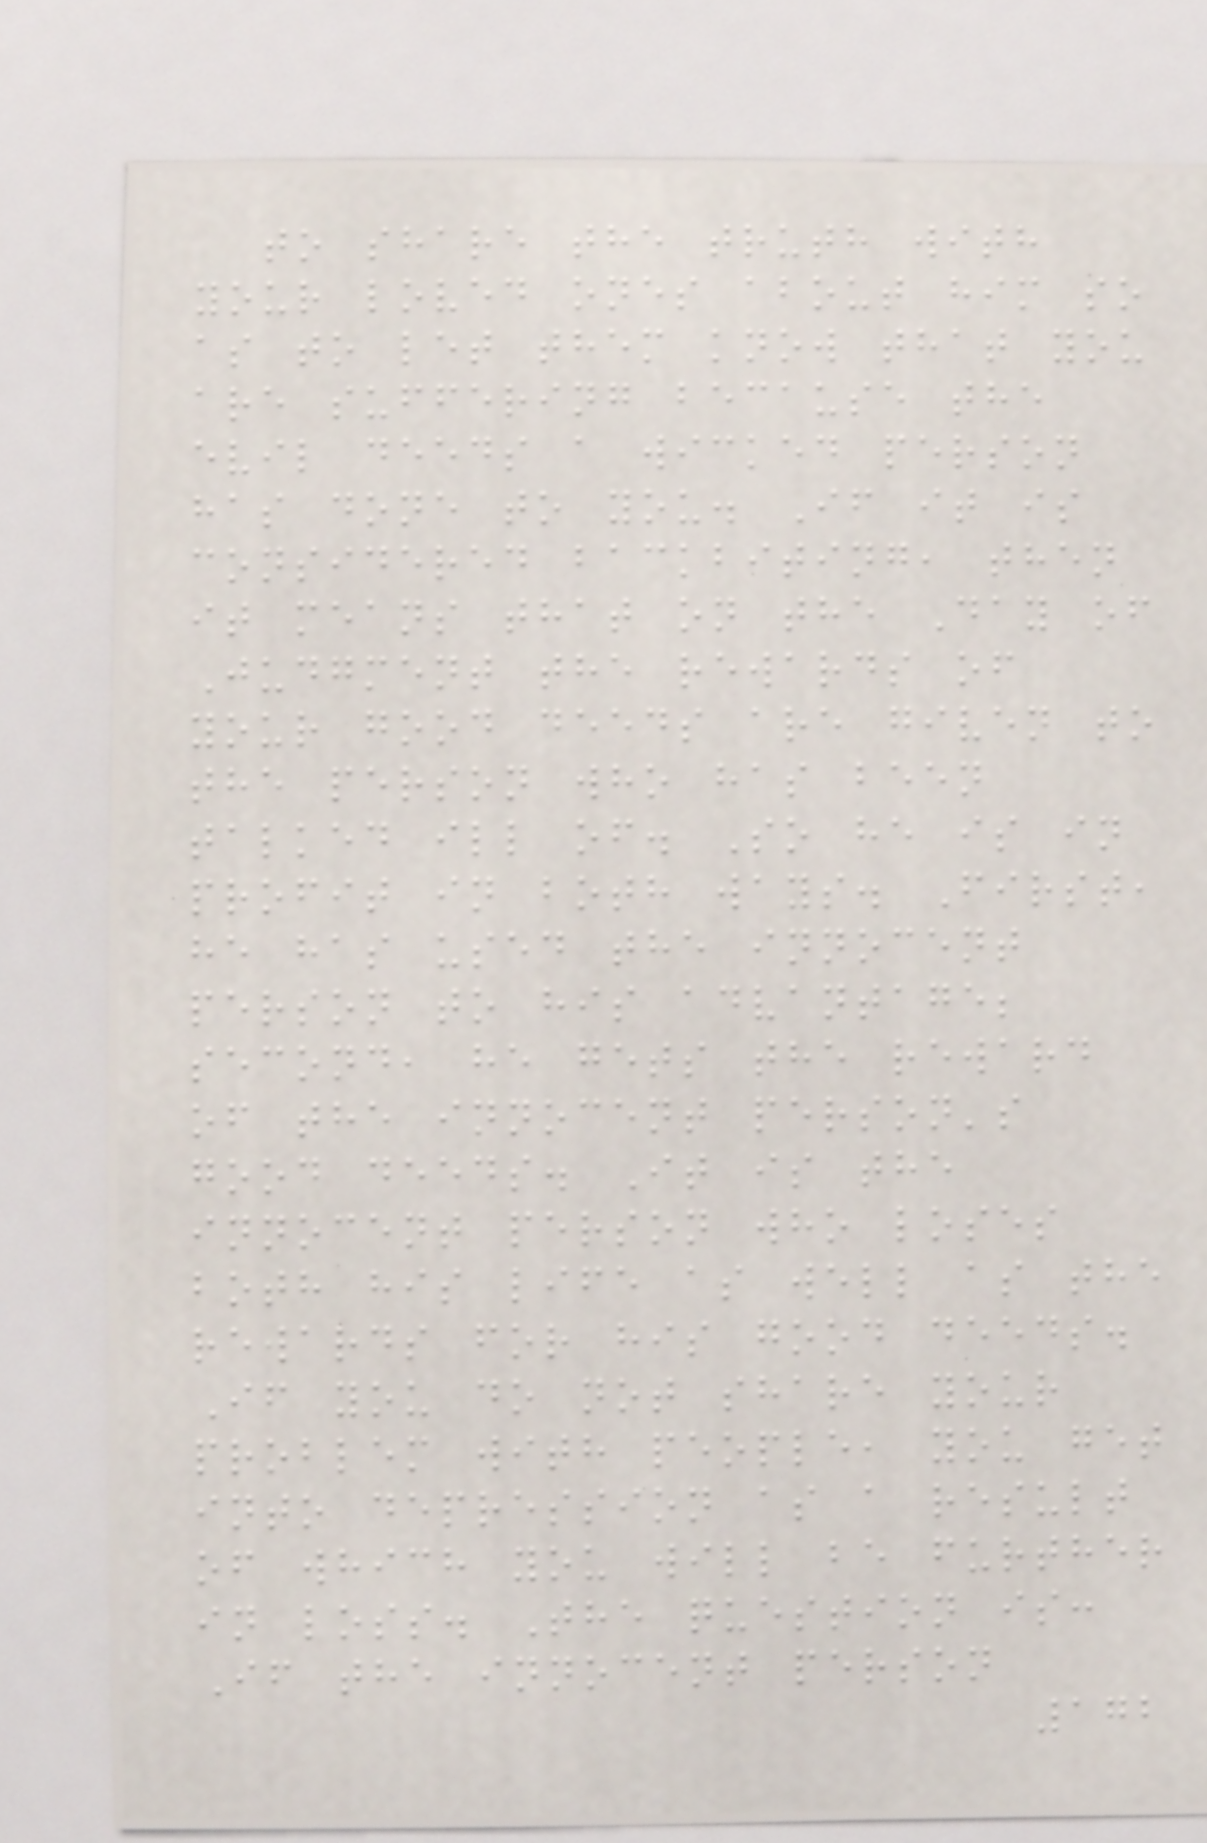to share the truth with
your loved ones about him so
as to let them know that you
are suffering because the
evil deeds a wicked person
has done to you. If it is
considered backbiting, then
it means that on the Day of
Judgment the rewards of
your good deeds are given to
the person who has been
talked ill of. So he is in
profit in both ways. First,
he has used the innocent
person to his advantage;
second, he gets the reward
of the innocent person's
good deeds. It is the
innocent person who loses
both his life as well as the
rewards for his good deeds.
If you do not share your
problem with people, you get
into depression as a result
of which you will be further
in loss. The question is:
If the innocent person
172
